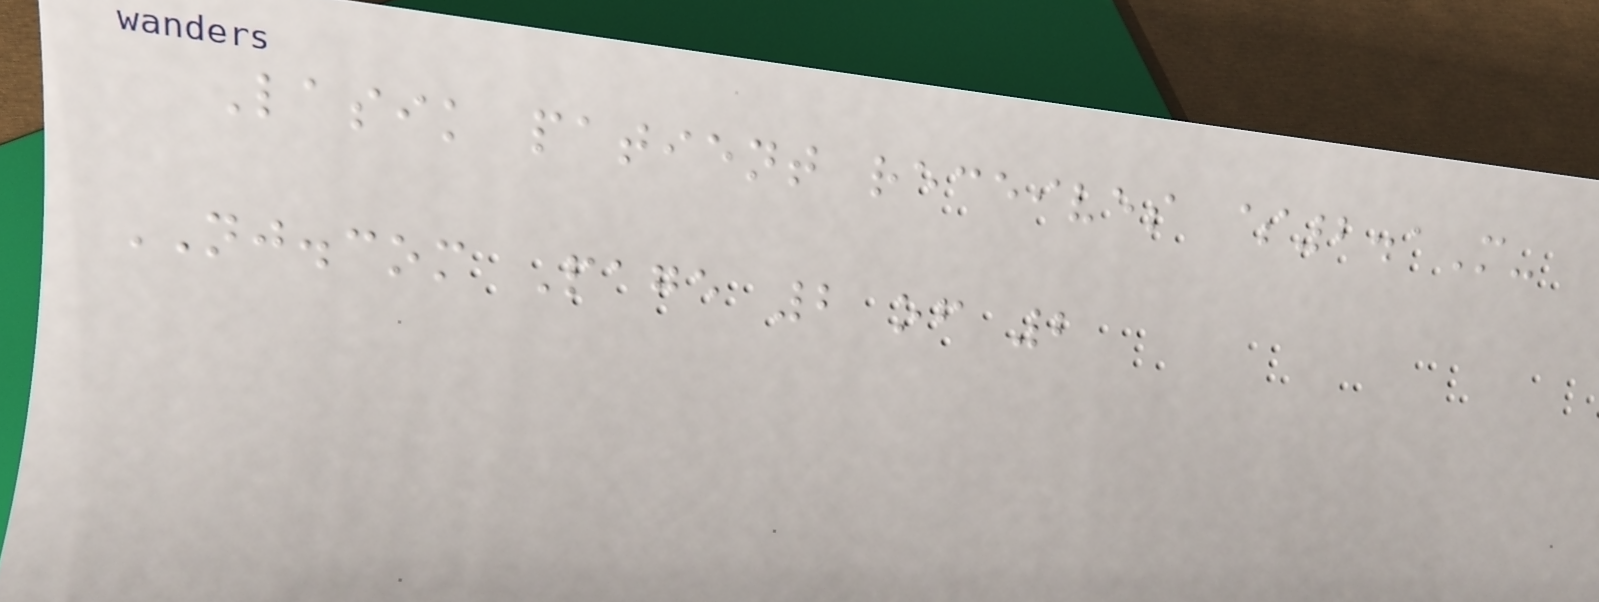Lasik patient receives $2.1M-
NJ.com Page 2 of 2
